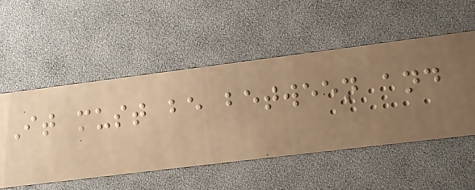It must be between and
